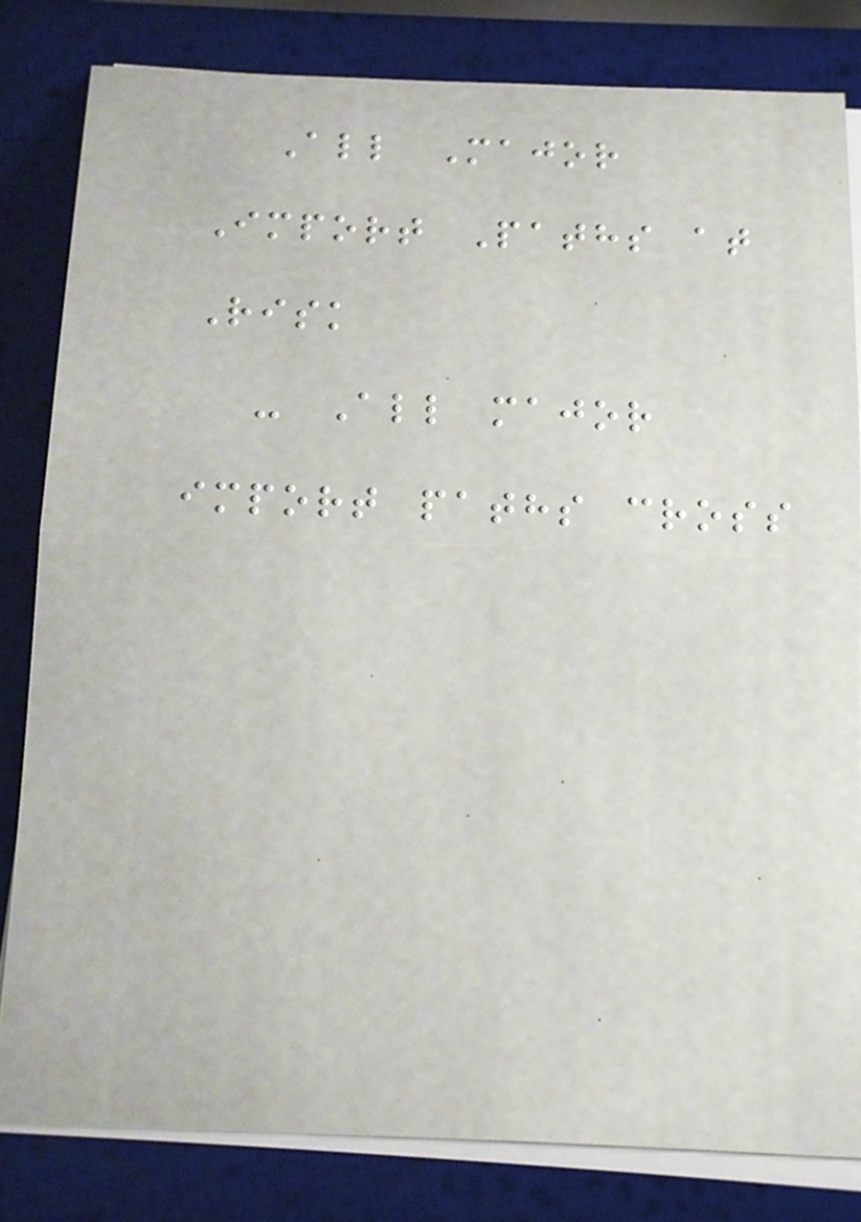All Major
Import Paths at
Risk
- All major
import paths cross
